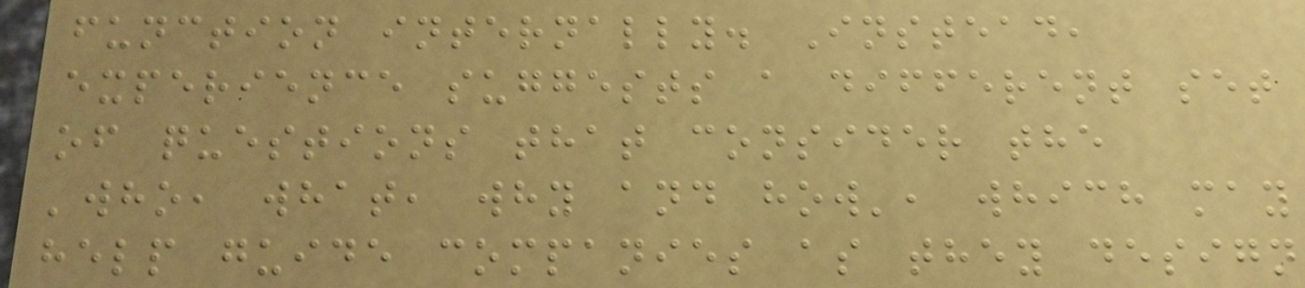function internally. Instead,
experience suggests a different set
of questions that consider the
'who, what, why and how', which may
help guide companies as they design
